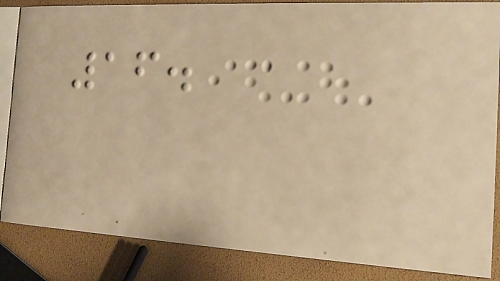16.
